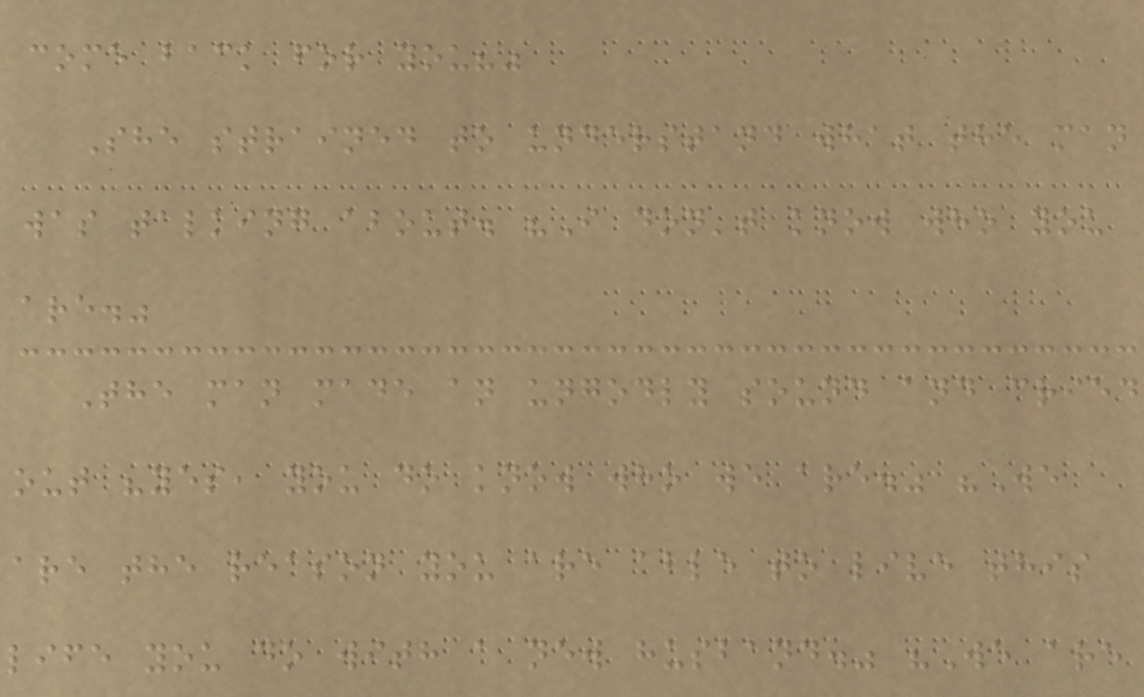come back for you?"
She strained to understand what the man
was talking about. "I don't know who you
are."
The man made an ungodly sound and cried
out "yes, you do know who we are." "We
are the reason you are able to live this
life you do with a new husband." "We are
